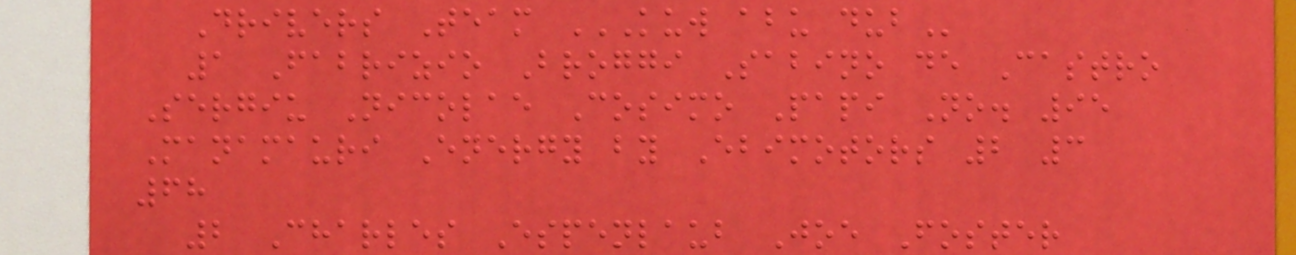Drivers Team KUW ABU DUB
1 Fabrizio Broggi Sabino de Castro
Sergiu Nicolae Cosimo Papi No. 95
Manamauri Energy by Ebimotors 2 3
68
2 Charles Espenlaub Joe Foster
